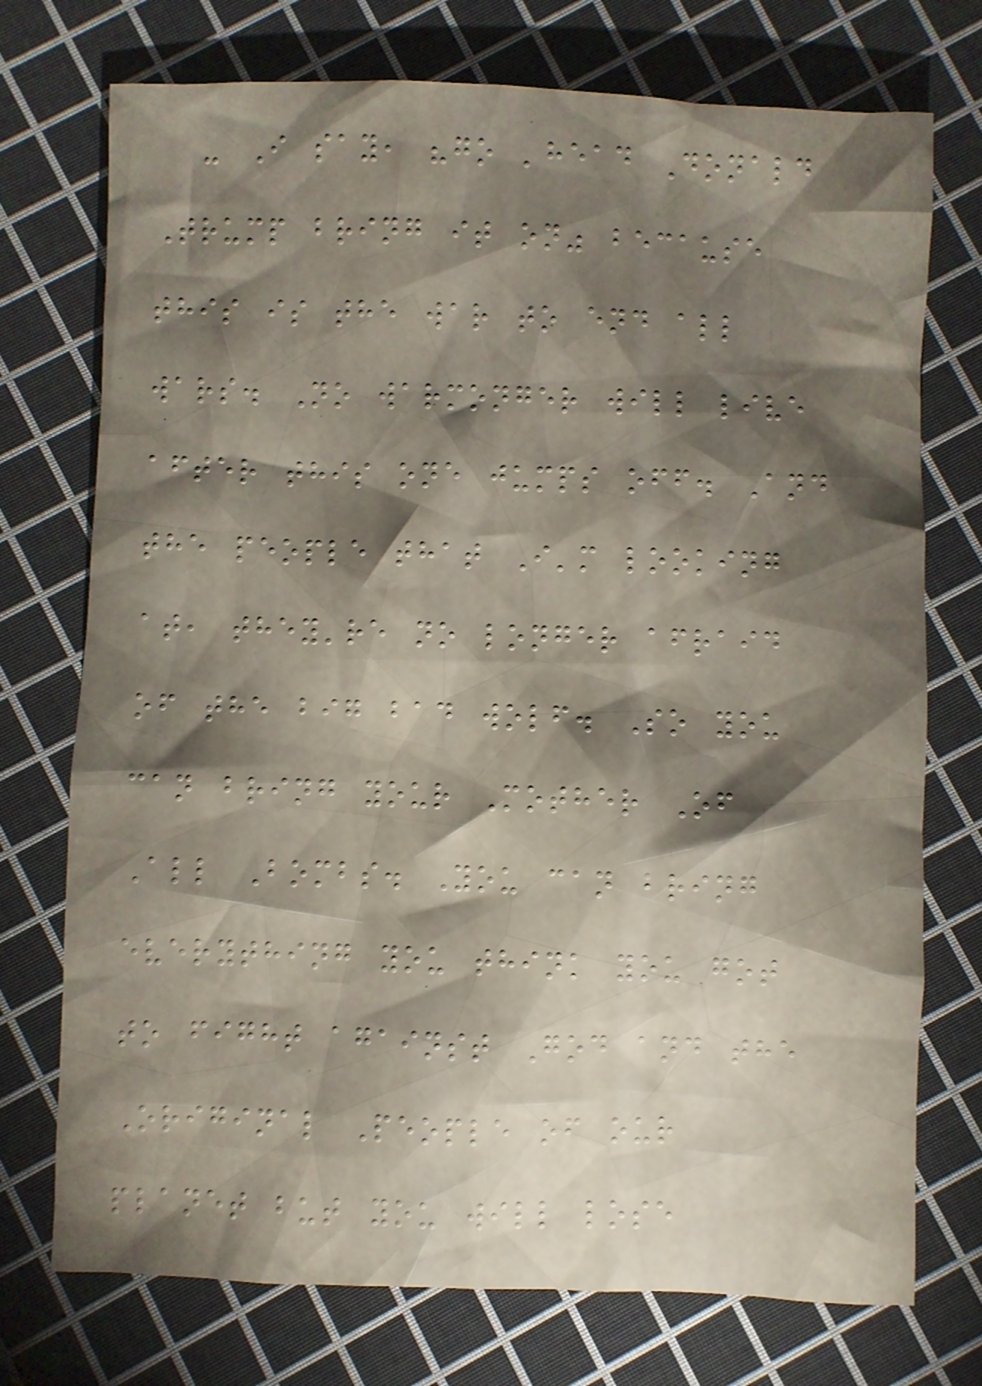- I say, "go 'head Donald
Trump bring it on" because
this is the war to end all
wars. No warmonger will live
after this one jumps off. And
the people that I'm looking
at, they're no longer afraid
of the big bad wolf. So you
can bring your Mother Of
All Bombs. You can bring
everything you think you got
to fight against God and the
Original People of our
planet but you will lose
